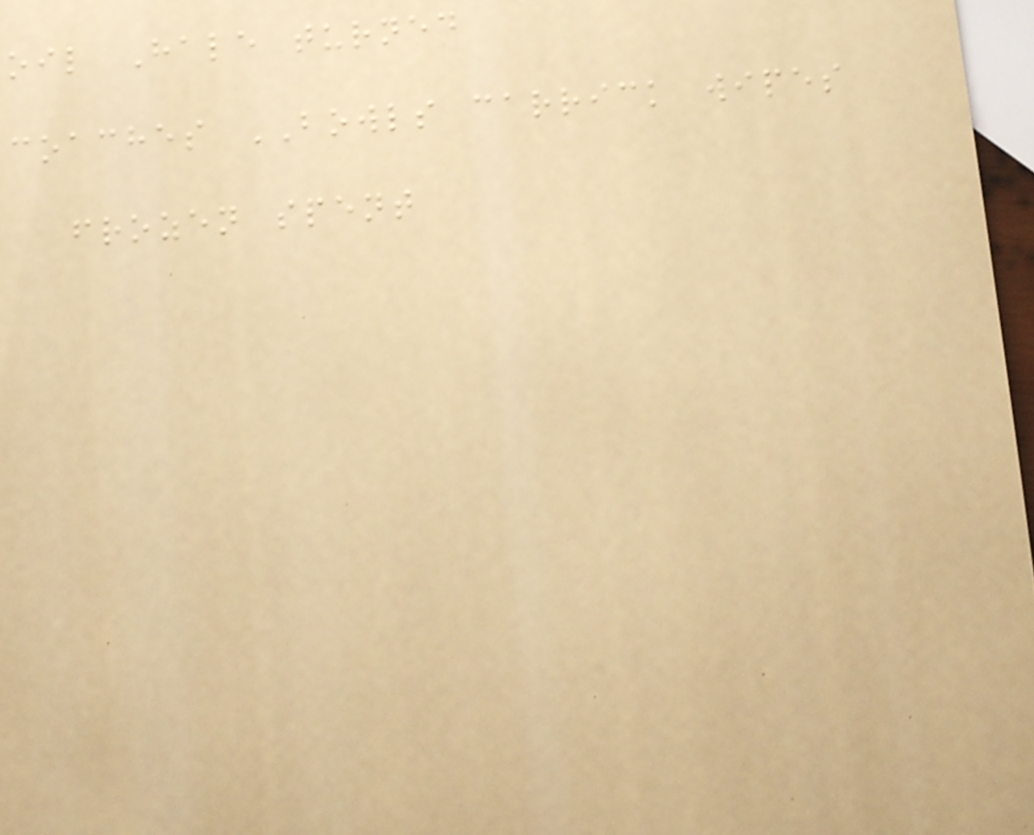oil Hale turned
coaches BOWLS carrick wipes
frozen spent
